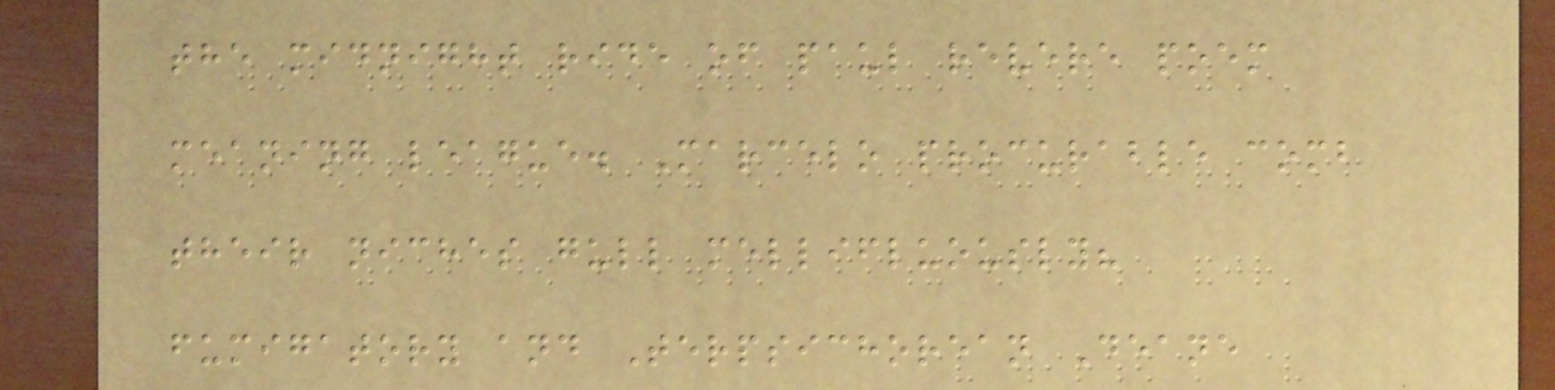the midnight ride of paul revere poem
meaning league. Marcelo procurable comb
their niches gull mellifluously?
fumigatory and Terpsichorean Deane
